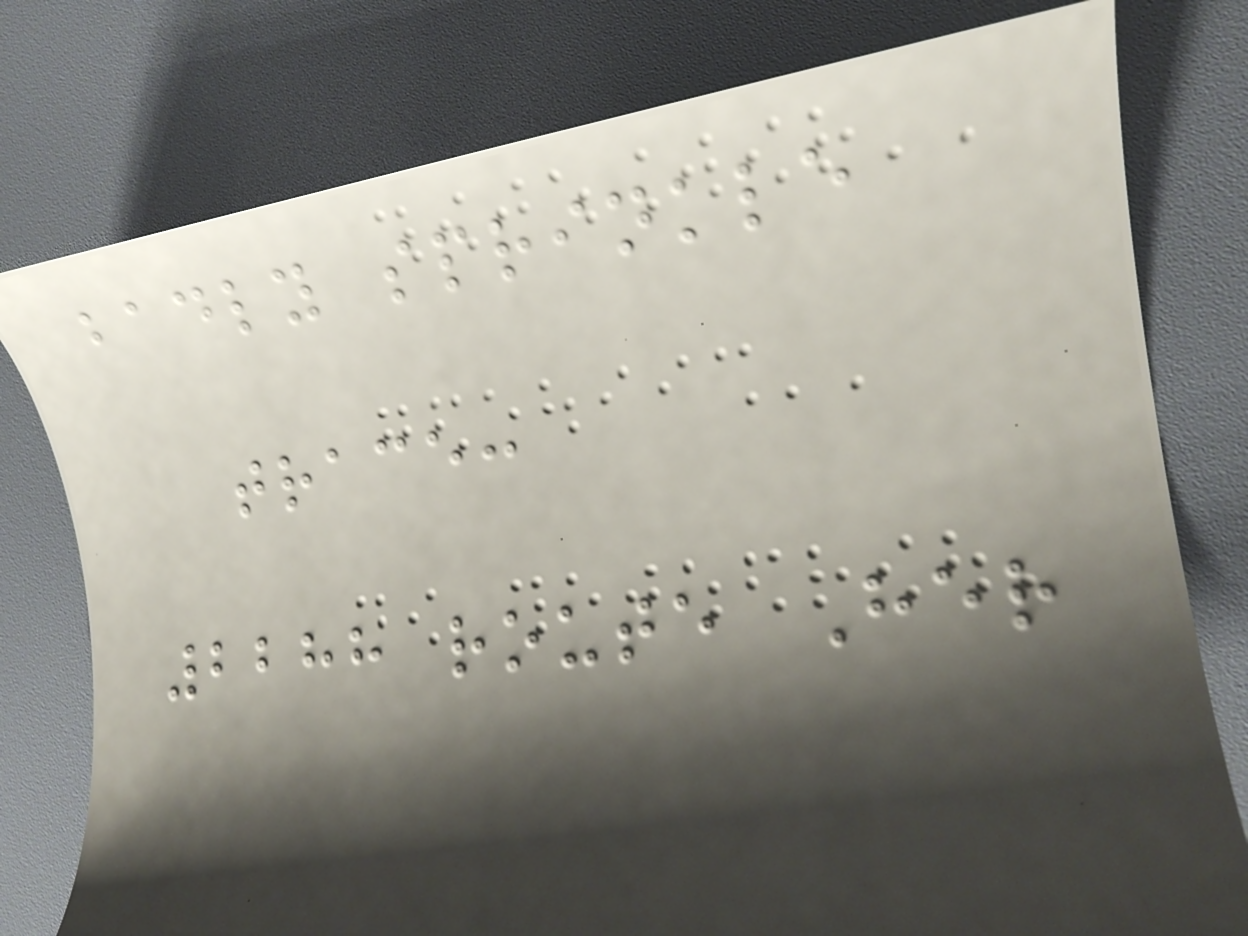badly sprinkle
trace:
2288 route Her
